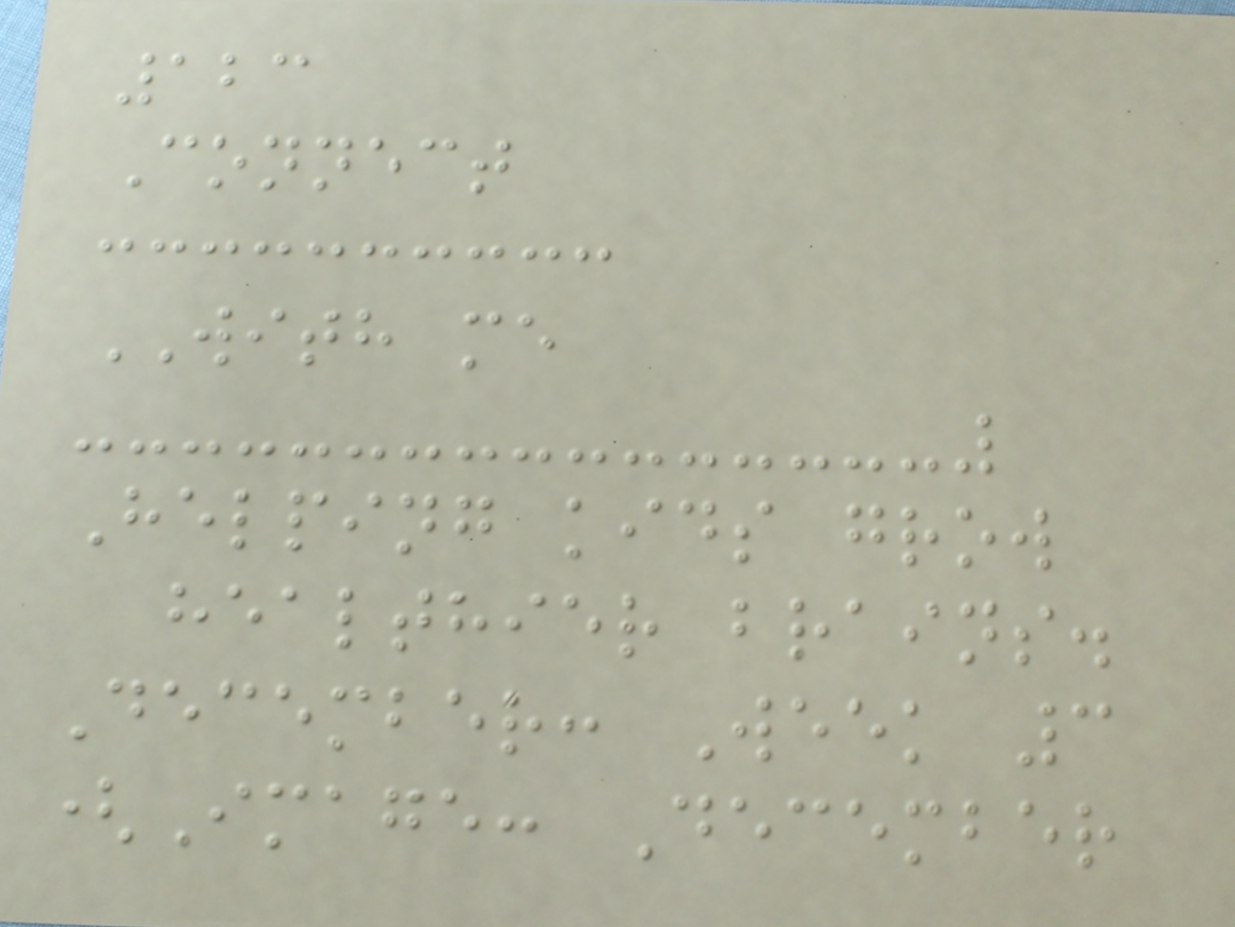123
Connect
WITH me
Helping kids grow
healthier brains.
December: Week 3
(Image: December
